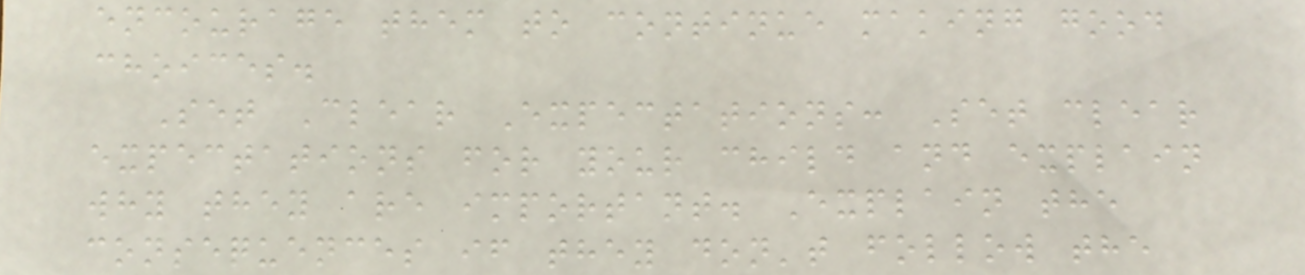encourage them to continue making good
choices.
Set Clear Expectations: Set clear
expectations for your child and explain
why they are important. Explain the
consequences if they don't follow the
